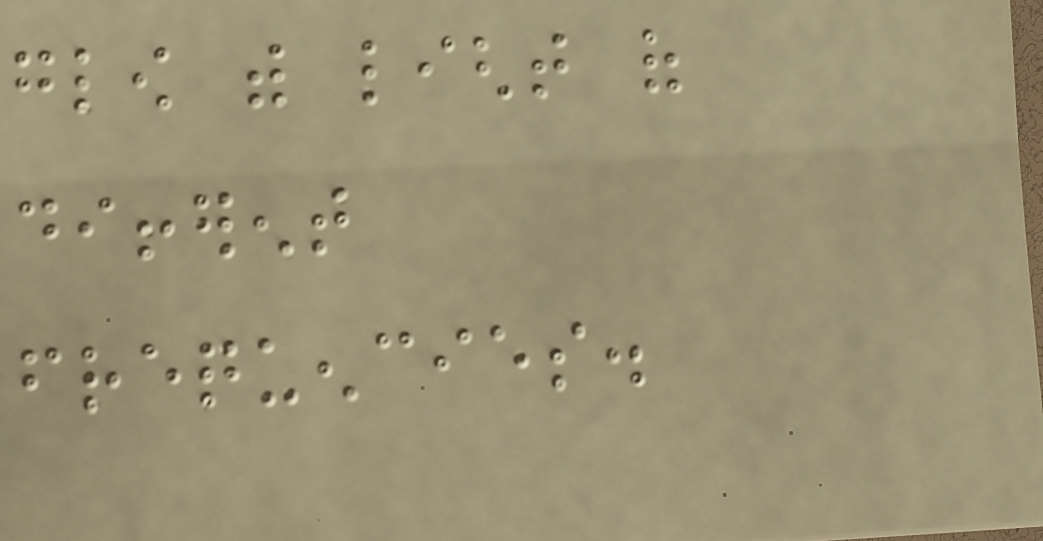glow with light of
different
frequencies.
